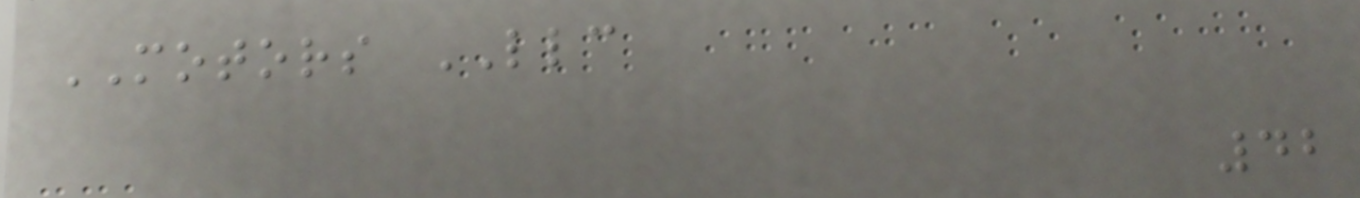MOTORS LLC
42
